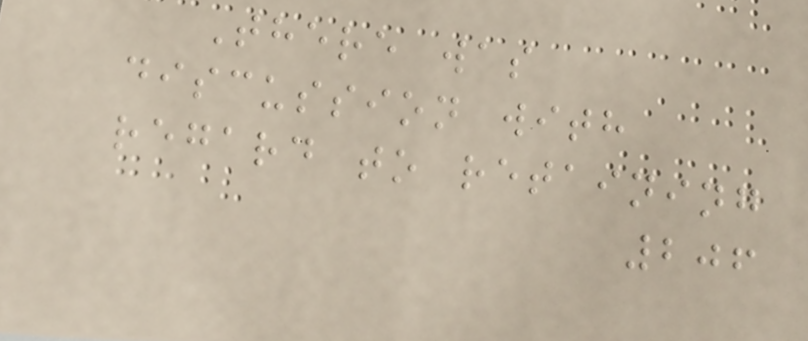There was
discussion with
regard to retaining
206
